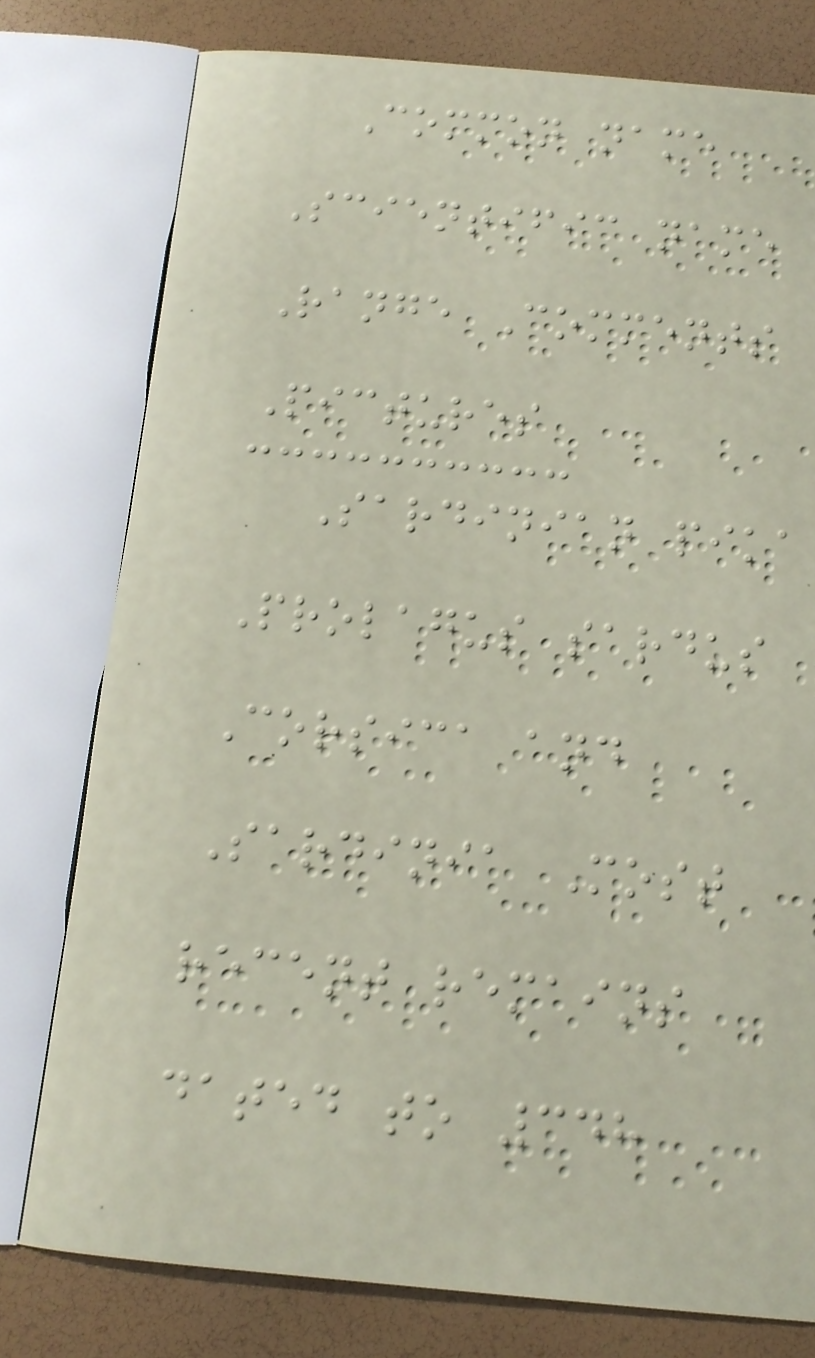Common name
Scientific name
Range Comments
Pictures
Sardinian pika
Prolagus sardus
Corsica and
Sardinia Most
recent remains
dated to 348
